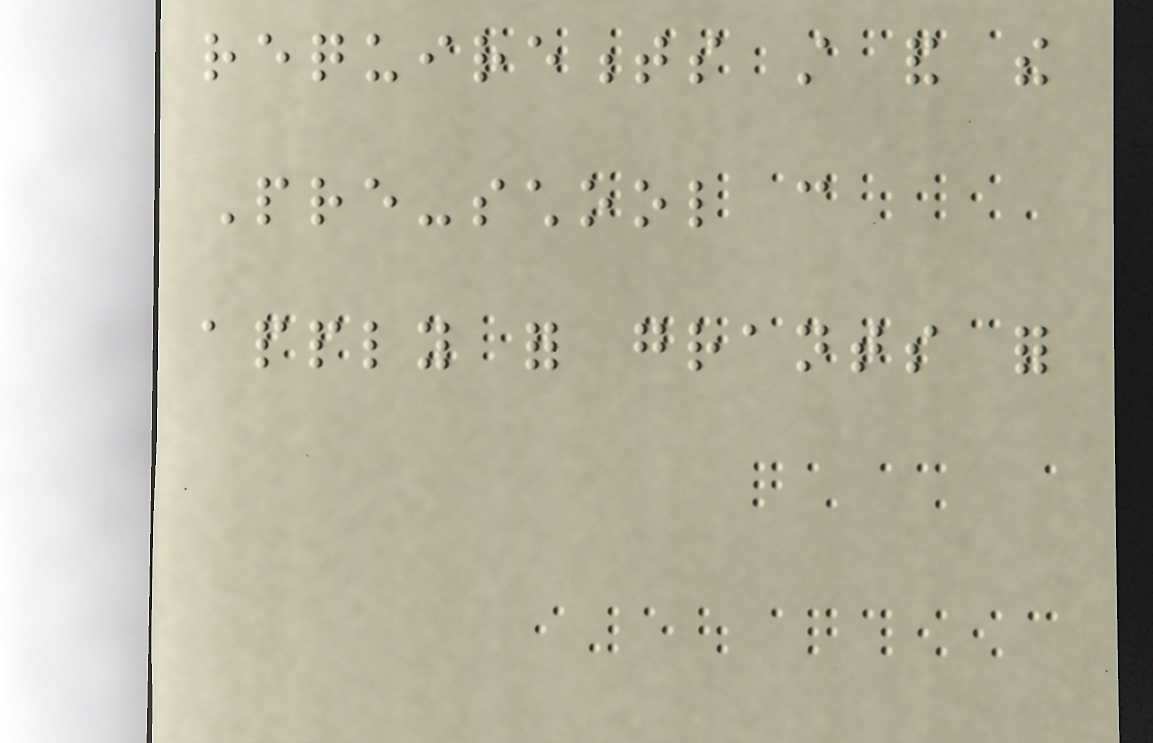requirements still and the
Pre-school can
apply for grants for
